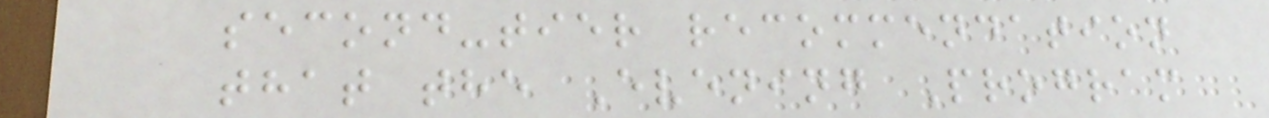second-tier recommendation
that the Evening Program
